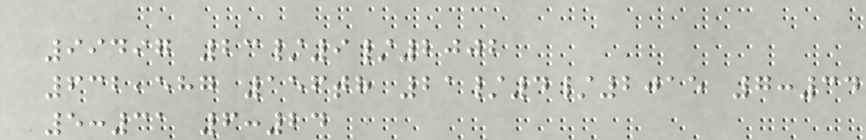99497 23/9/2002
632,587 156th 21/4/2015 7:34
5:31 6:24
